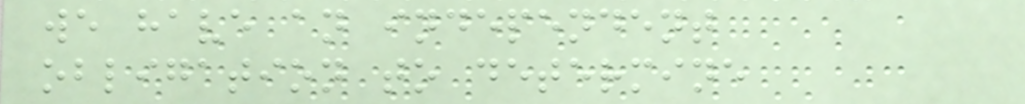we have an independent
obligation to determine
